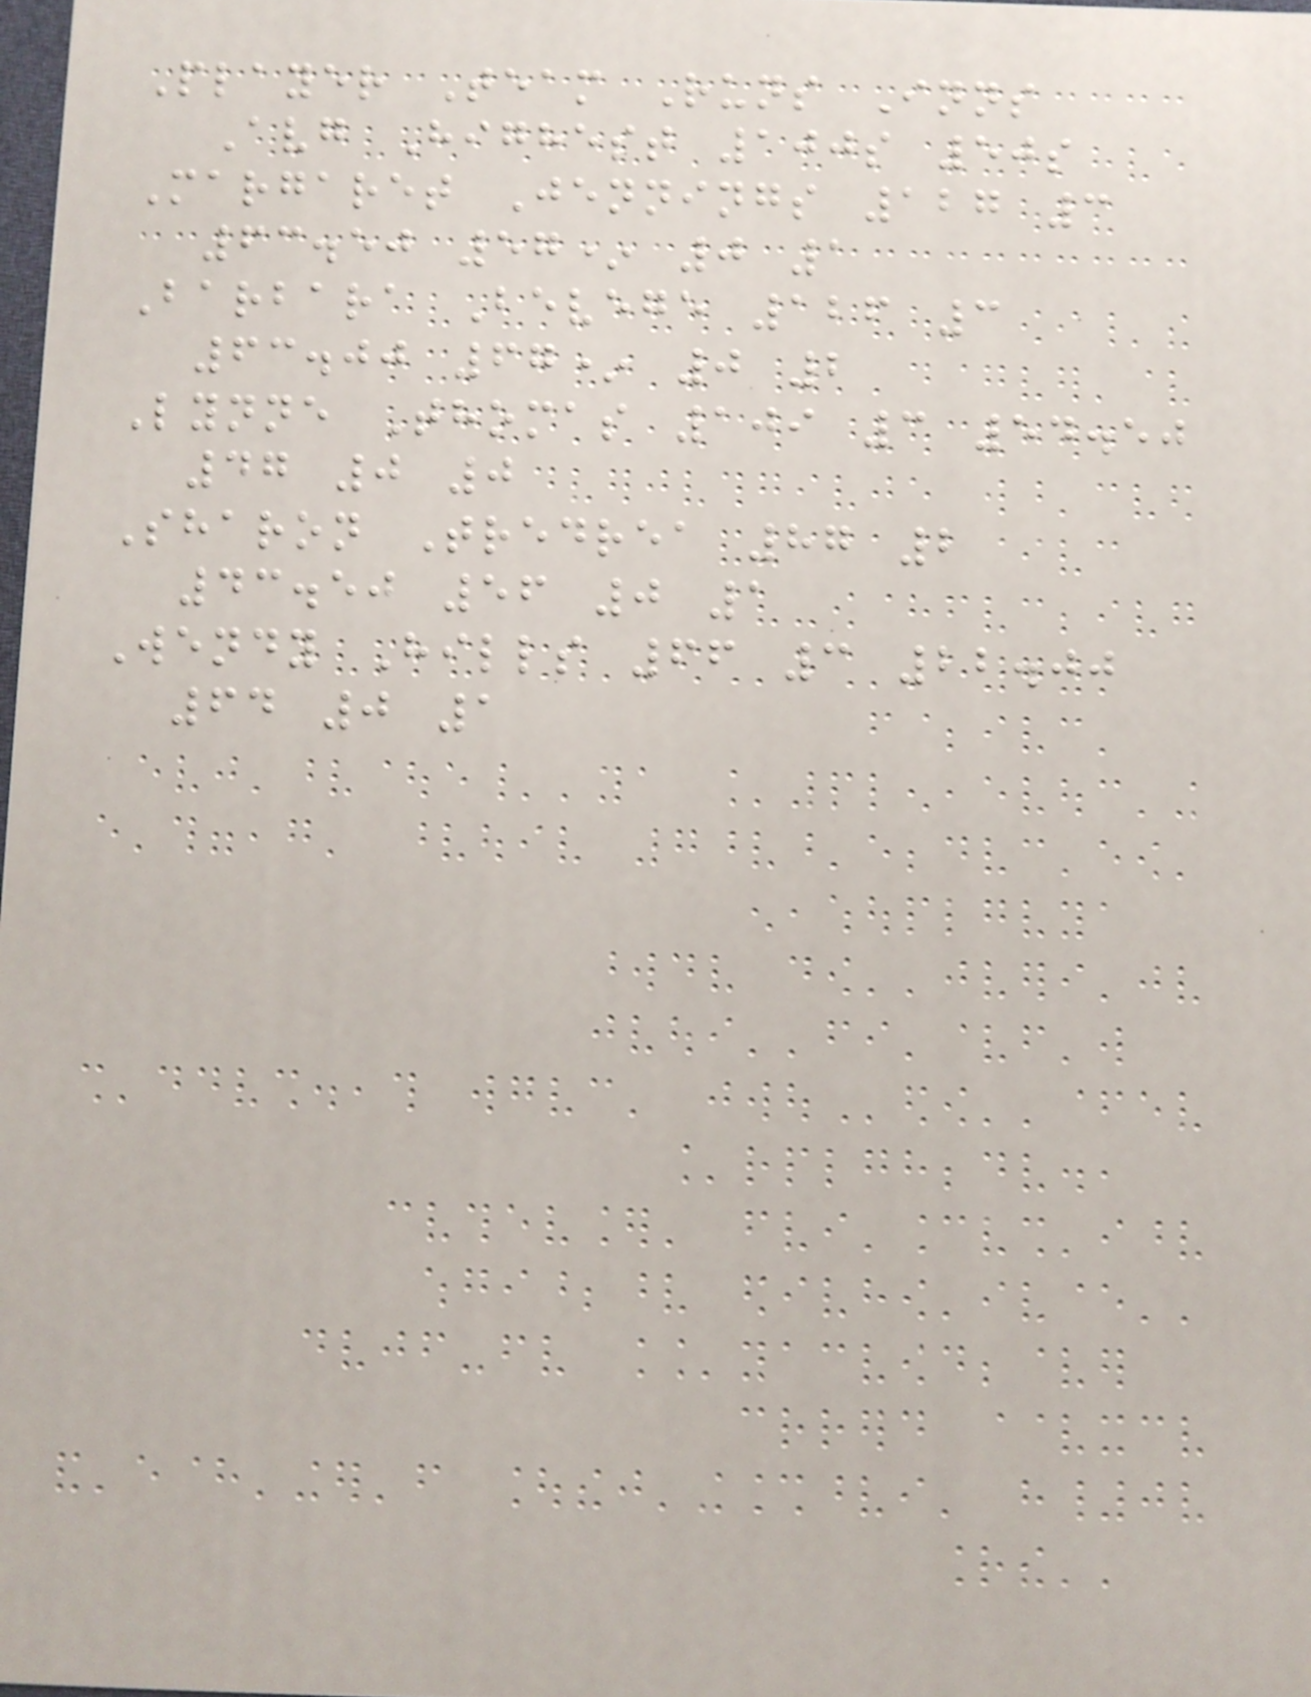Player Team Runs Inns
Avg Highest 100s 50s
Margaret Jennings 127 3
63.50 57* 0 1
Barbara Bevege 126 3
63.00 67* 0 2
Lynne Thomas 109 3 54.50
47 0 0
Sharon Tredrea 87 2
43.50 56 0 1
Wendy Hills 66 3 22.00
64 0 1
